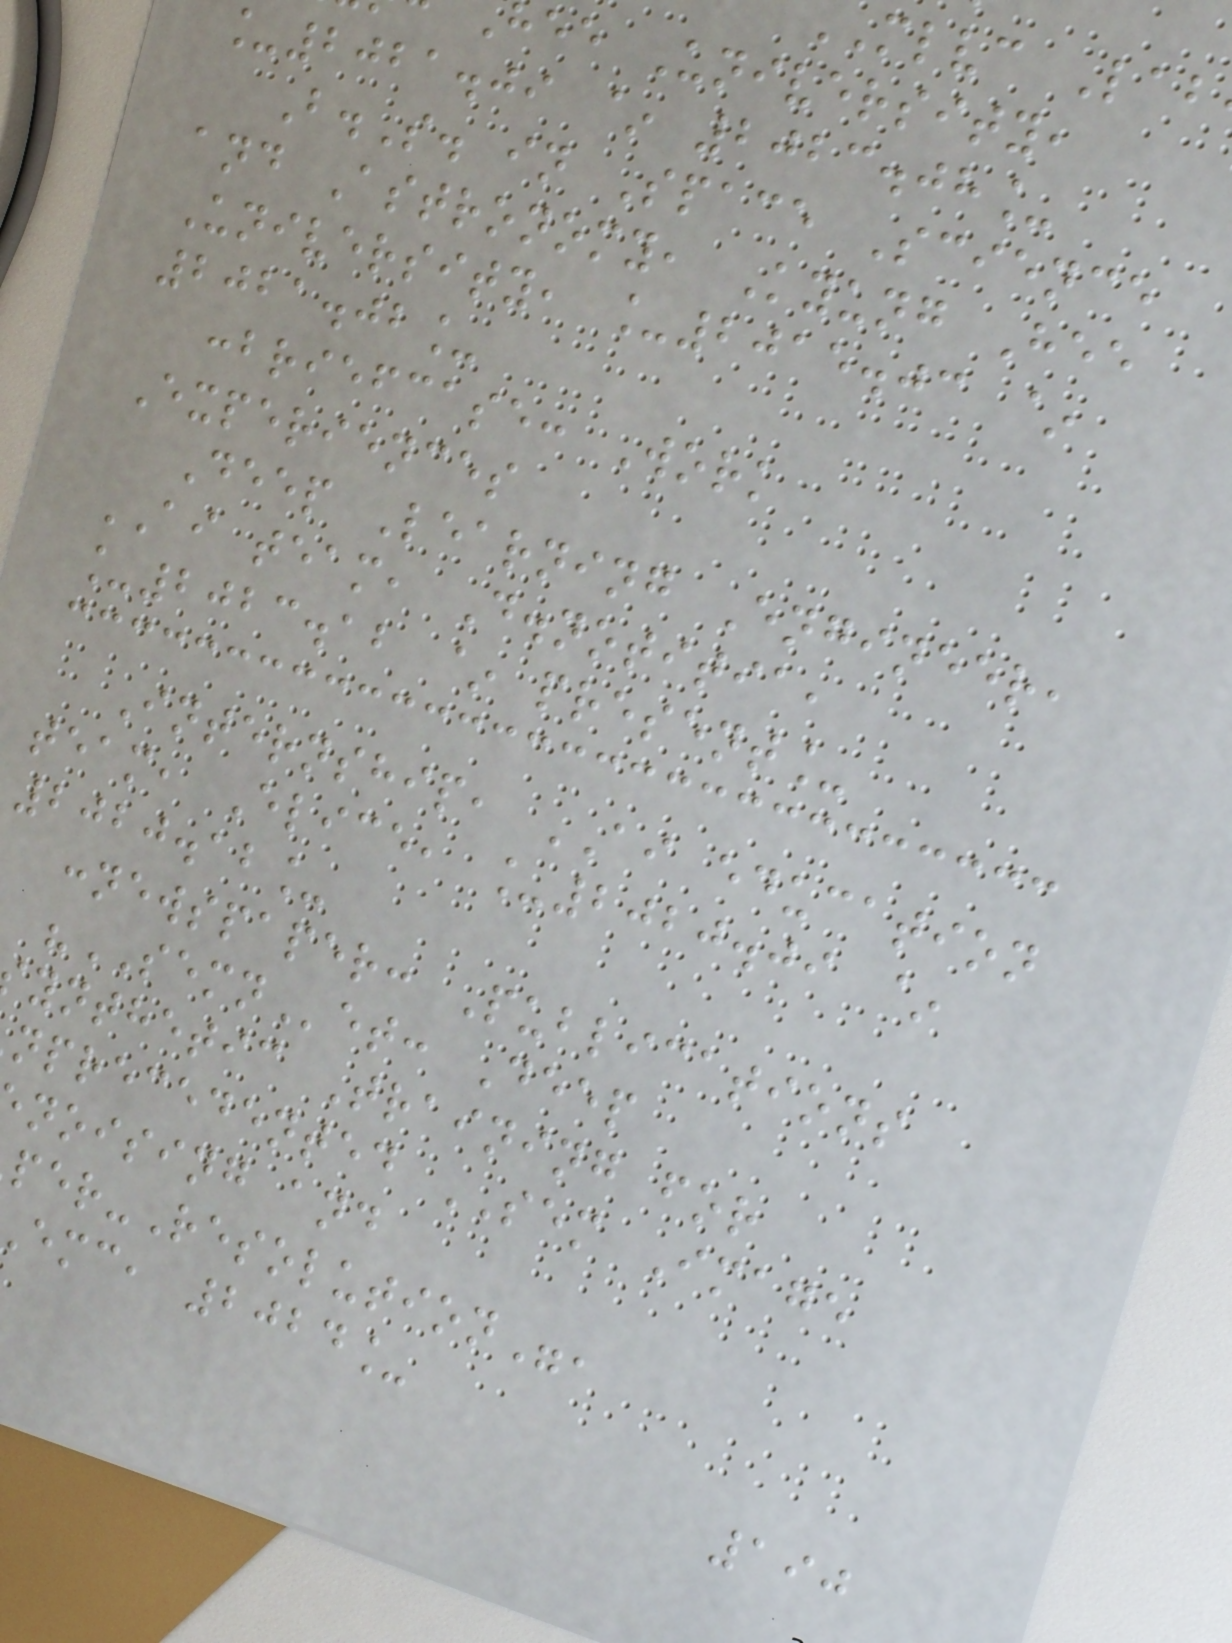mlvc Lab
hee University,
_2021.09 ~ 2023.08_
B.S. in Space Science
and Astronomy, Kyung Hee
University, _2015.03 ~
2021.02_
:briefcase: Work
Experiences
Deep Learning Engineer,
AI team, D.notitia,
_2023.12 ~ present_
Internship, AI education
team, Elice, _2020.09 ~
2020.12_
:newspaper: Publications
"SEMNet: Deep
ynthetic Training for
nprecedented SEM Image
noising and
per-Resolution",
emc, 2024_
190
